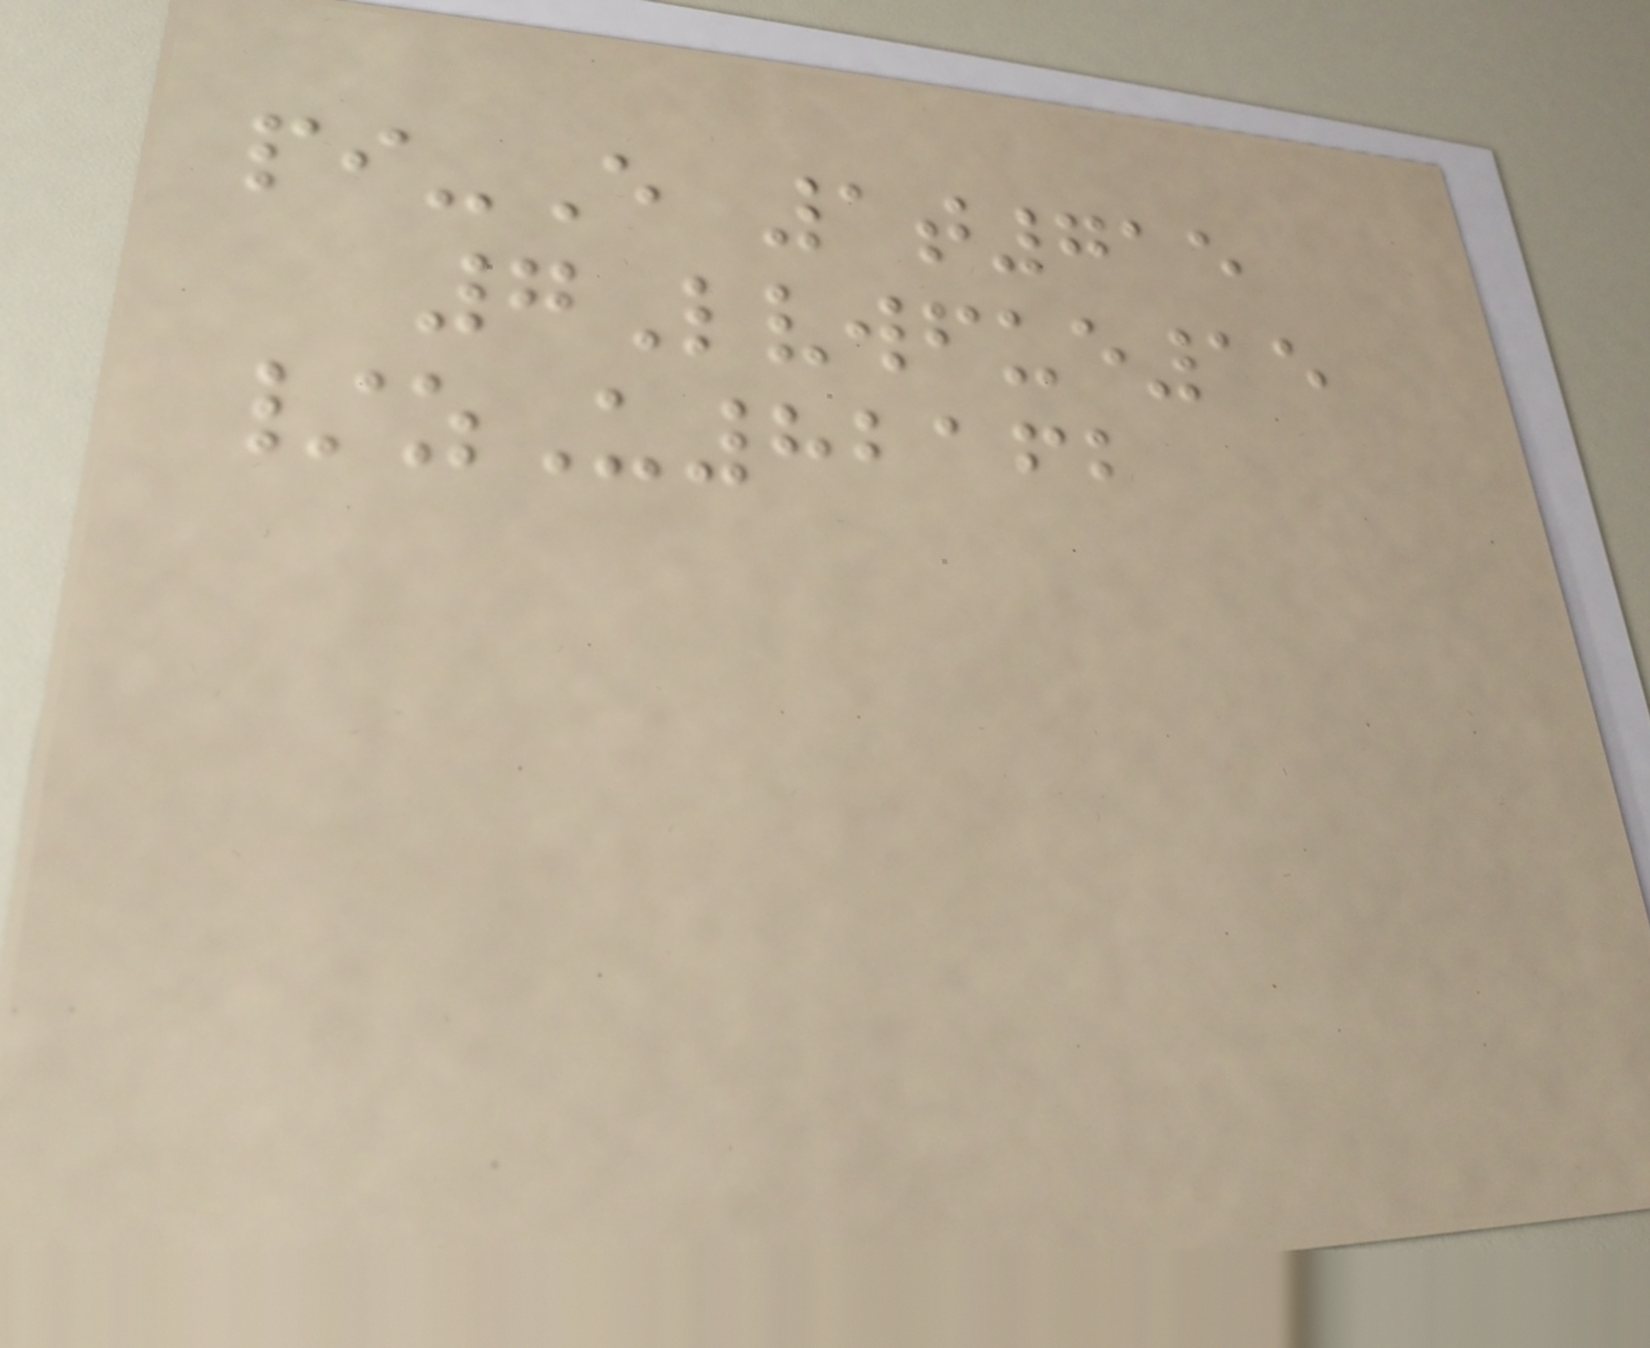pi-E 1t715
7Lvwfue15
/zU82162
